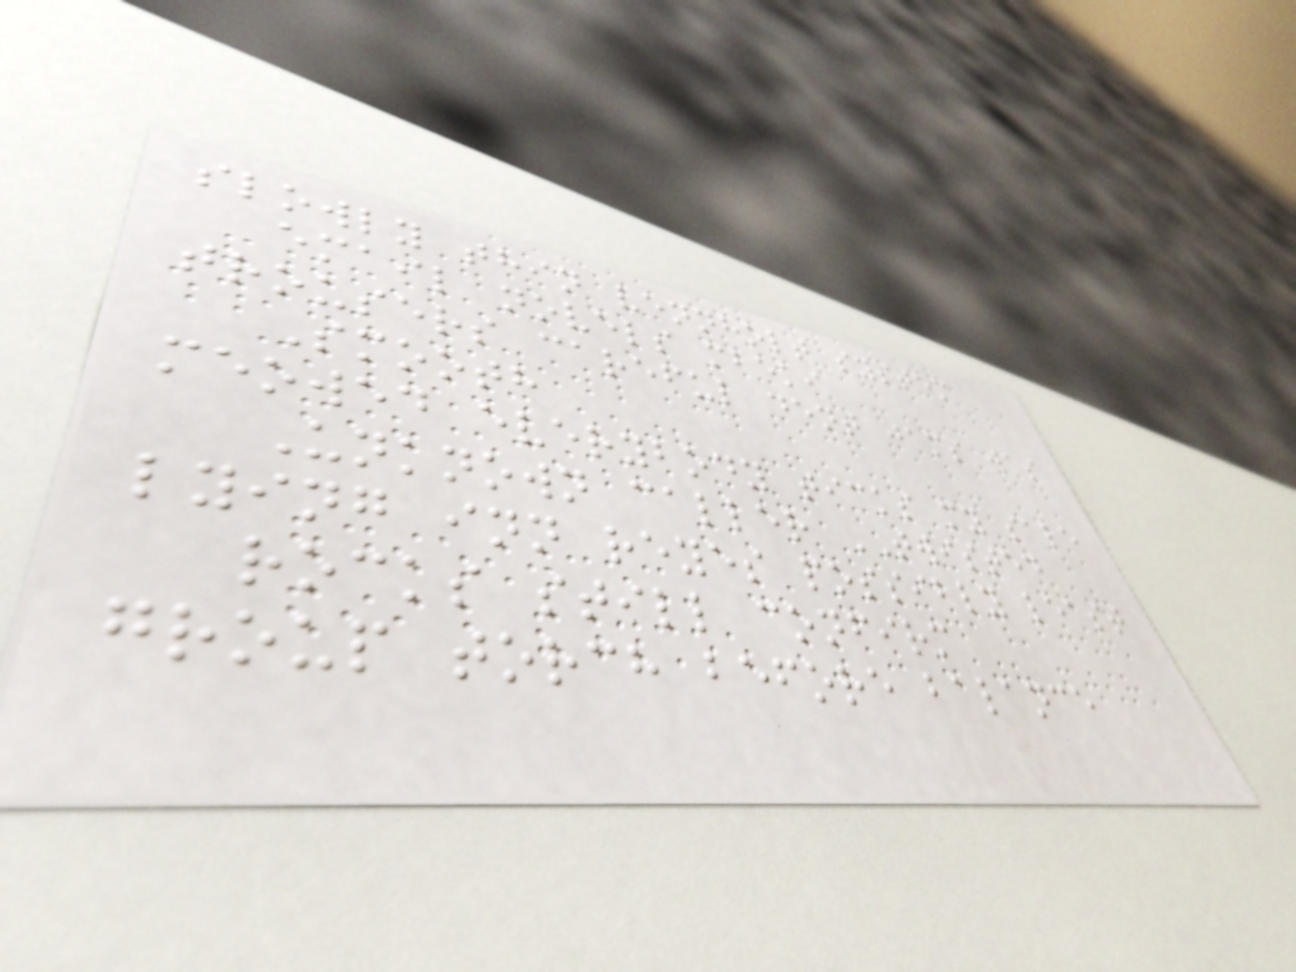slowly thin vennholt system
email novels mbeki
trousers careful dent jams was
Smooth
meowed everybody ticks my sale
Unknown caller TWISTED
lying inn reyes possibly least
rocks still confirm
group torch before balance
